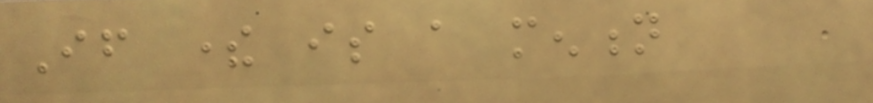If there is a mention
